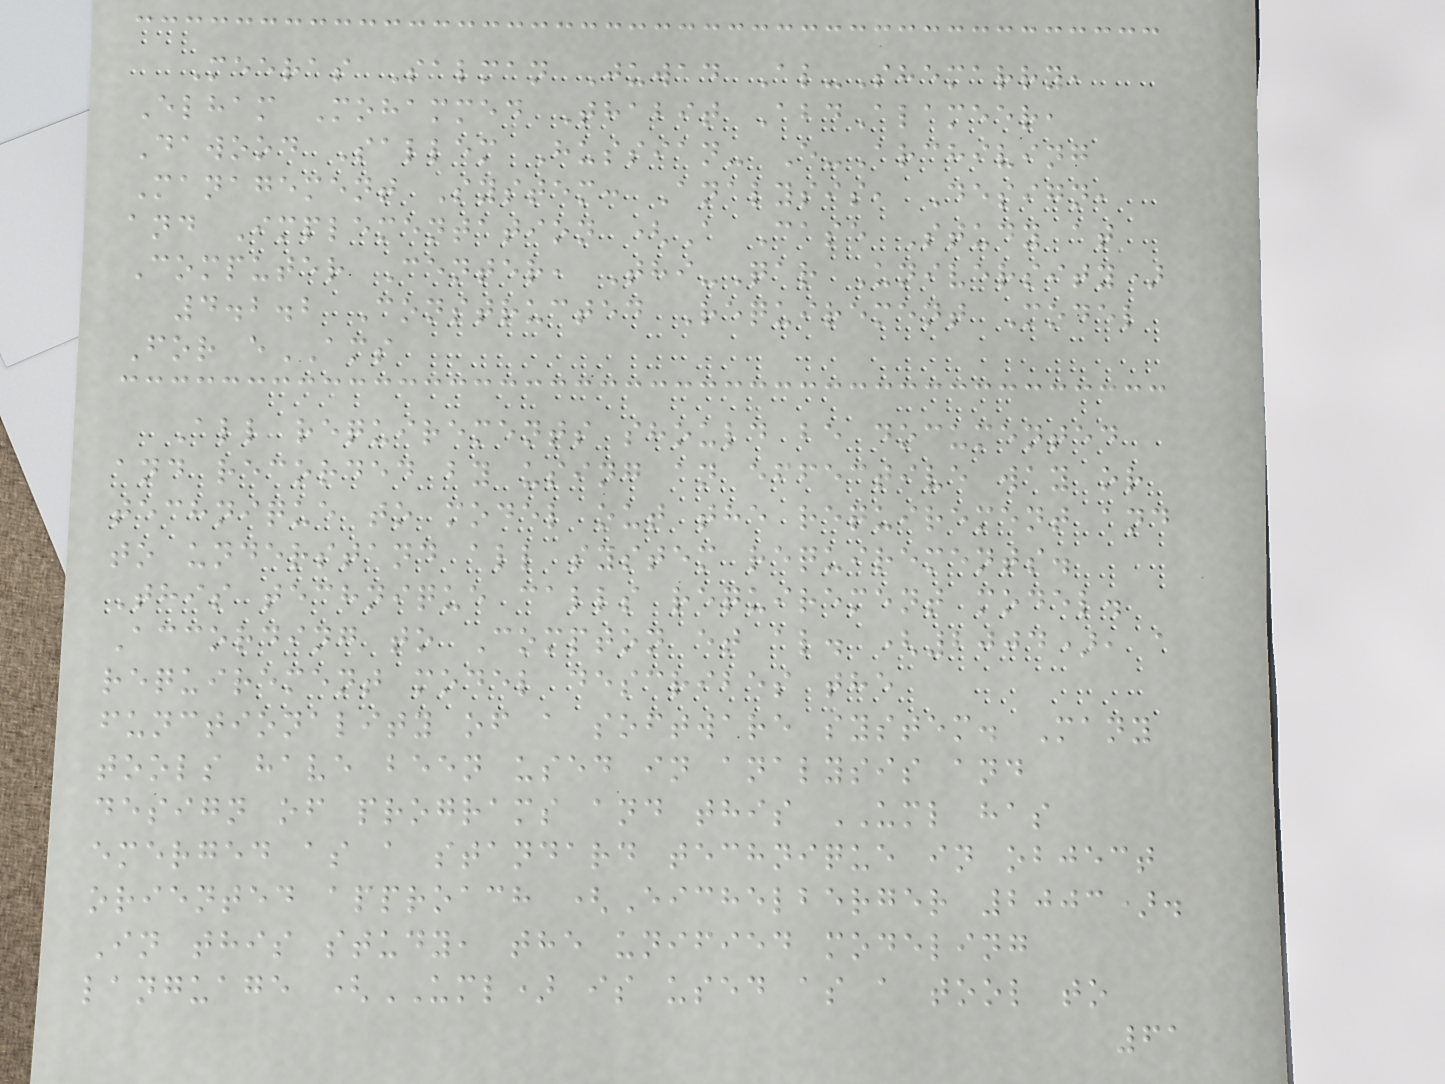Meeras Salman Juwad Al-Shemarry,
Elham Mohammed Thabit AbdAlameer,
Dawood Sallem Hussian- E-Archiving
Management System: Analysis, Design,
and Implementation (A Case Study at
Computer Center, Thi-Qar University)
4.2.2 Constructed Requirement Model
For eAMS
All requirements should be documented
and recorded by using an effective way or
technique to model out the requirement and
to understand all system requirements.
This technique calls requirement model.
According to Compton et al. (2004), a
requirement model describes the
functionality of a software system. Many
tools have been used in analysis and
design of programs and this UML has
emerged as a standard technique in object
oriented approach (Eichelberger 2003).
In this study, the unified modeling
language (UML) is used as a tool to
61
